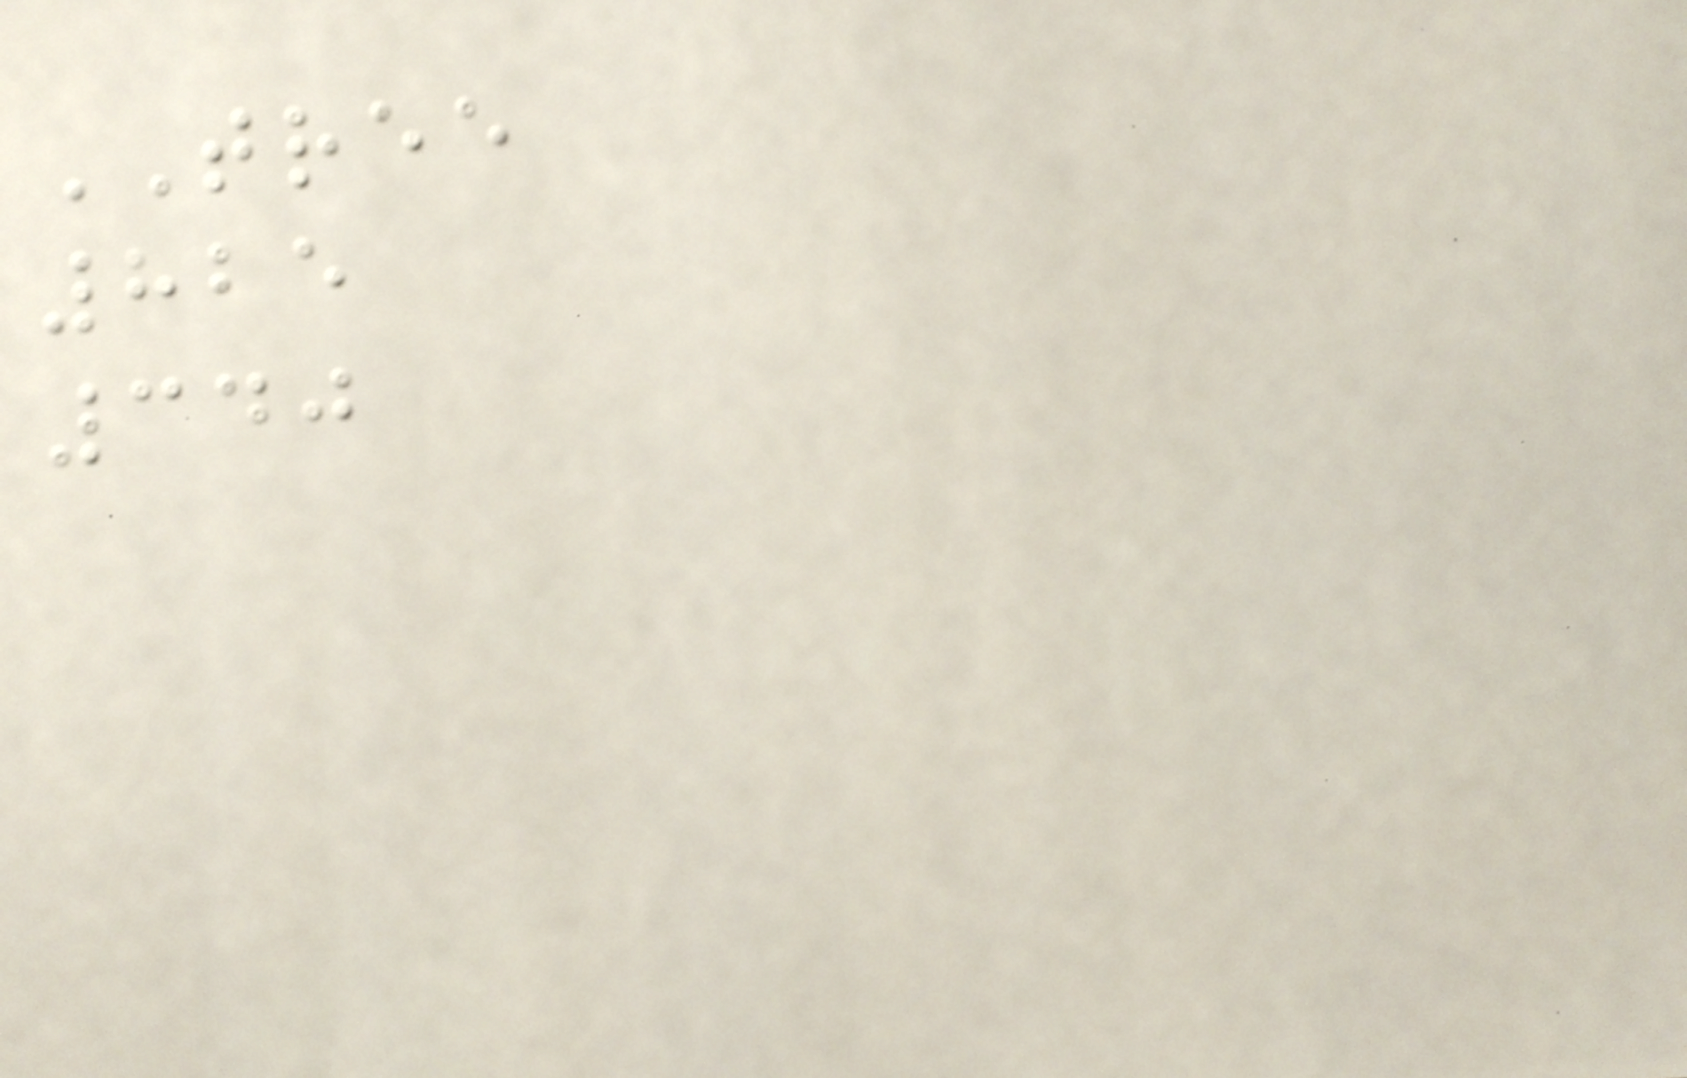TREE
825
340
